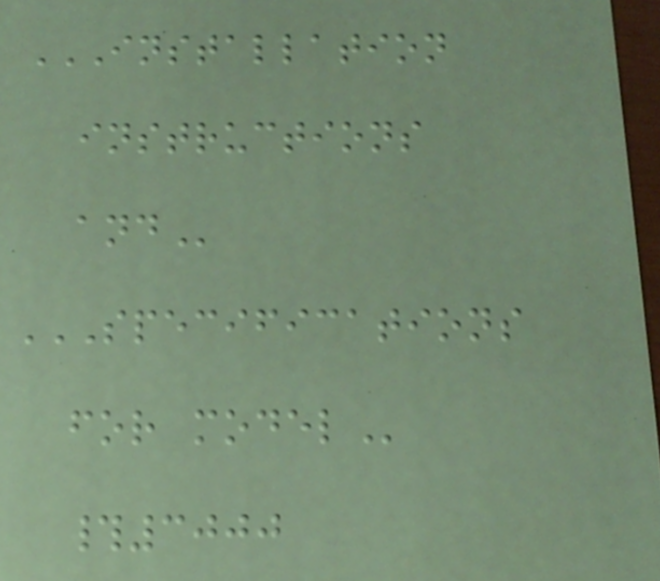INSTALLATION
INSTRUCTIONS
AND
SPECIFICATIONS
FOR MODEL
#3000
